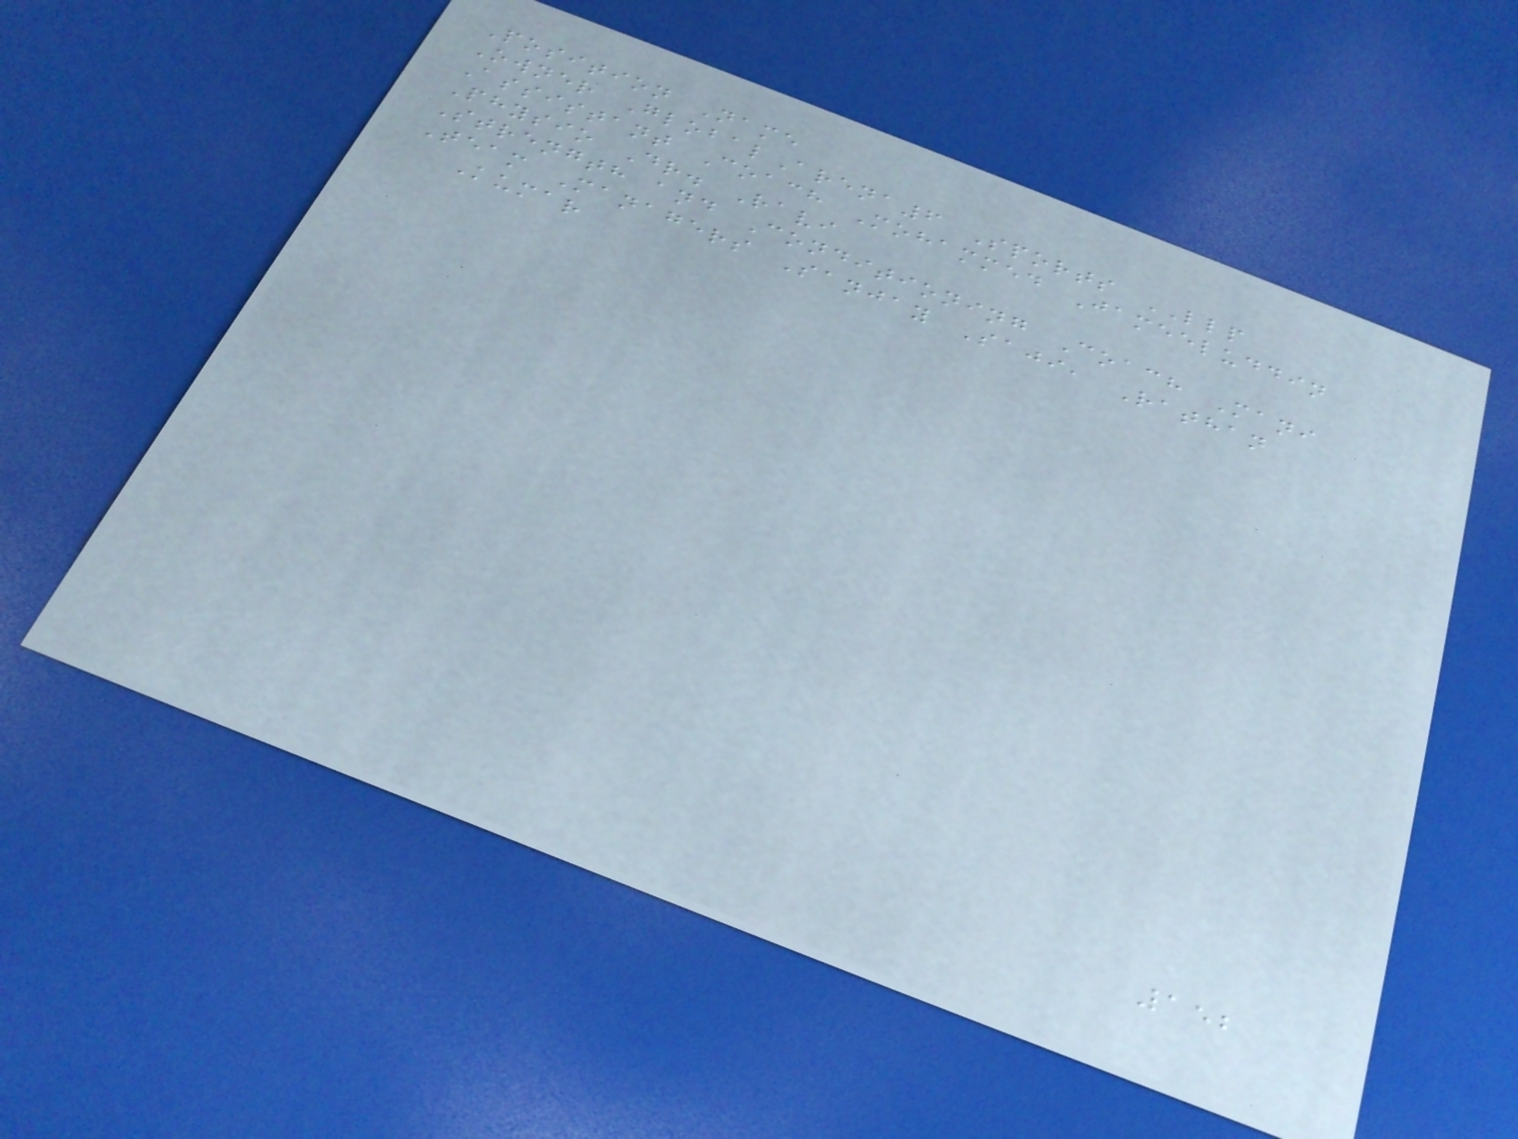Position Name
Owner GlobalArena6 Sports LLP
Assistant Coach Mohammed Jameeluddin
Physio Dr. Ravi
Strength and Conditioning Coach Mani
Team Managers Sanjay Saji, Rathan
Kumar
152
